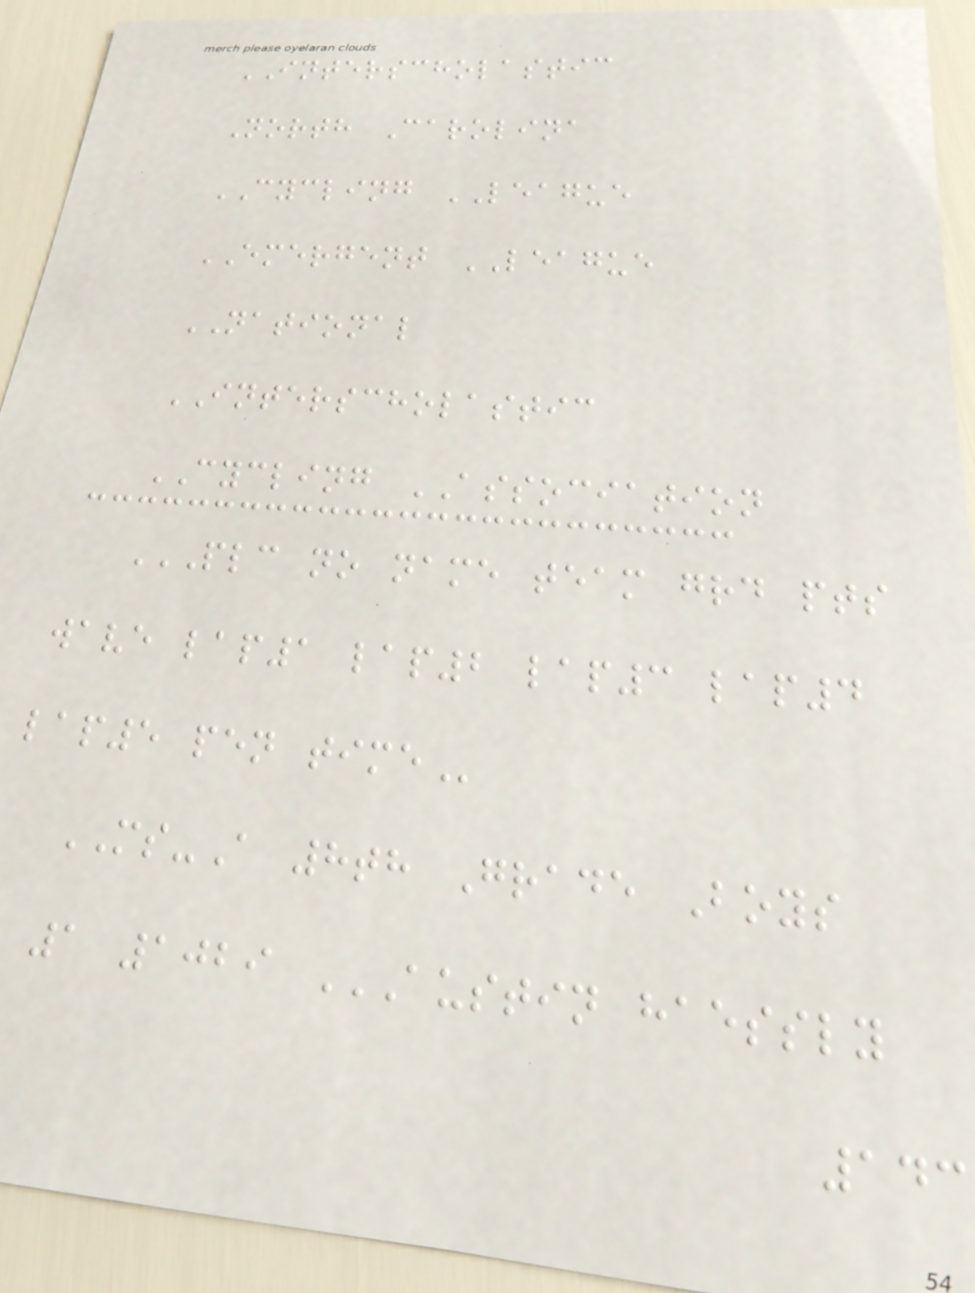INTERSCHOLASTIC
North Carolina
CYCLING LEAGUE
EMERGENT LEAGUE
NATIONAL
INTERSCHOLASTIC
CYCLING ASSOCIATION
PLC NO NAME TEAM GRD PTS
WAVE LAP1 LAP2 LAP3 LAP4
LAP5 PEN TIME
MS-A 8th Grade Boys
1 1029 AUSTIN HAESSLY
143
